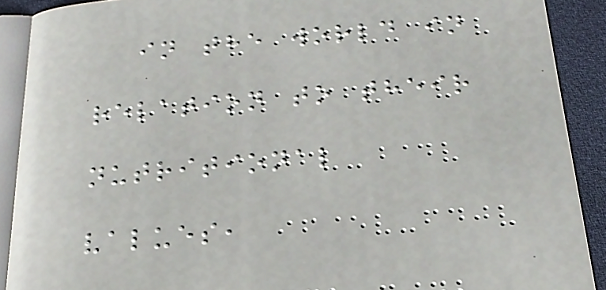in the world in
relation to their
nutritional
values,
